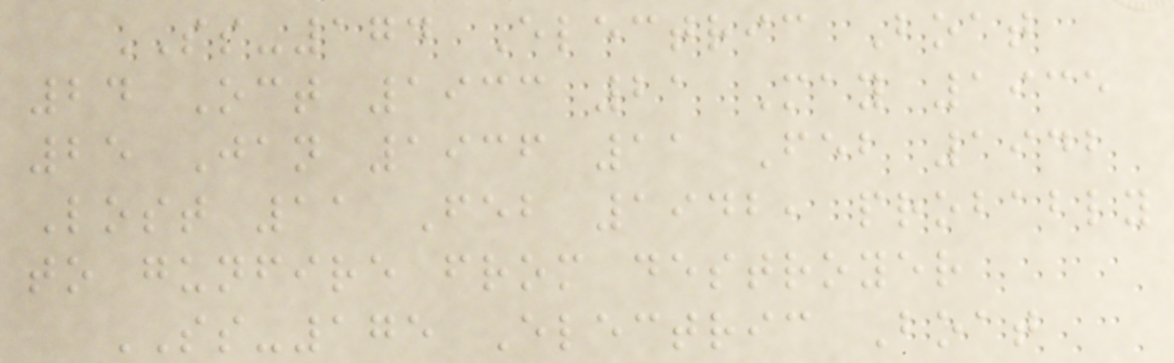SS-174 Electric Boat
24 Oct 1933 21 May 1935
25 Jan 1936 11 Feb 1942
Lost 11 Feb 1942, probably
to gunfire from destroyer
SS-175 Electric Boat
